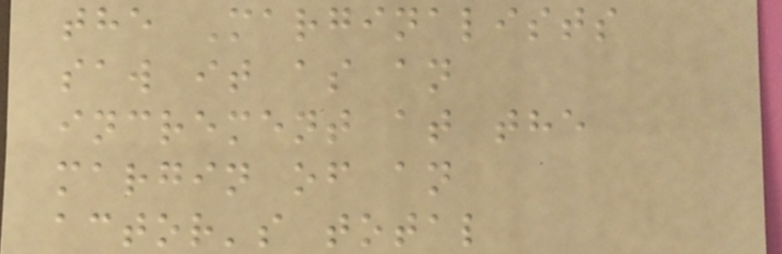the Marginalists
saw it as an
increment at the
margin of an
actor's total
